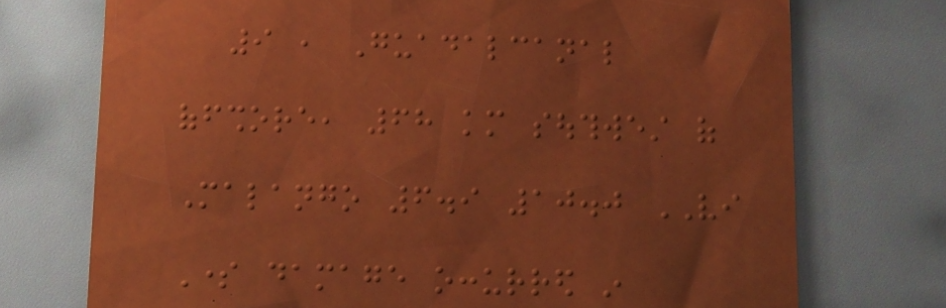9 , Guadalcanal
offshore, 68 km southwest of
Malango 6.9 10.0 VI
Some damage occurred in
